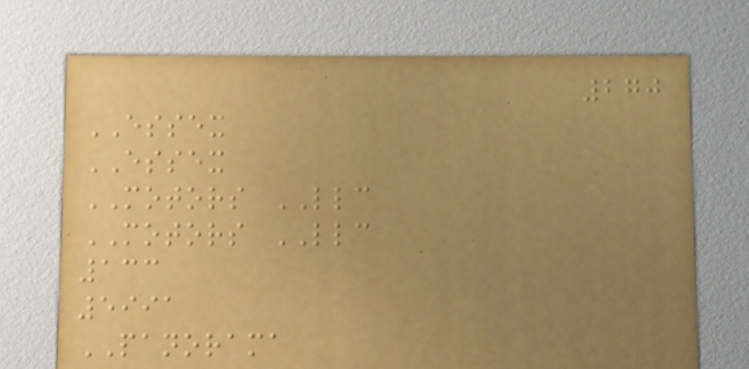270
ESSEX
ESSEX
MOTORS LLC
MOTORS LLC
133
5991
PANORAMA
